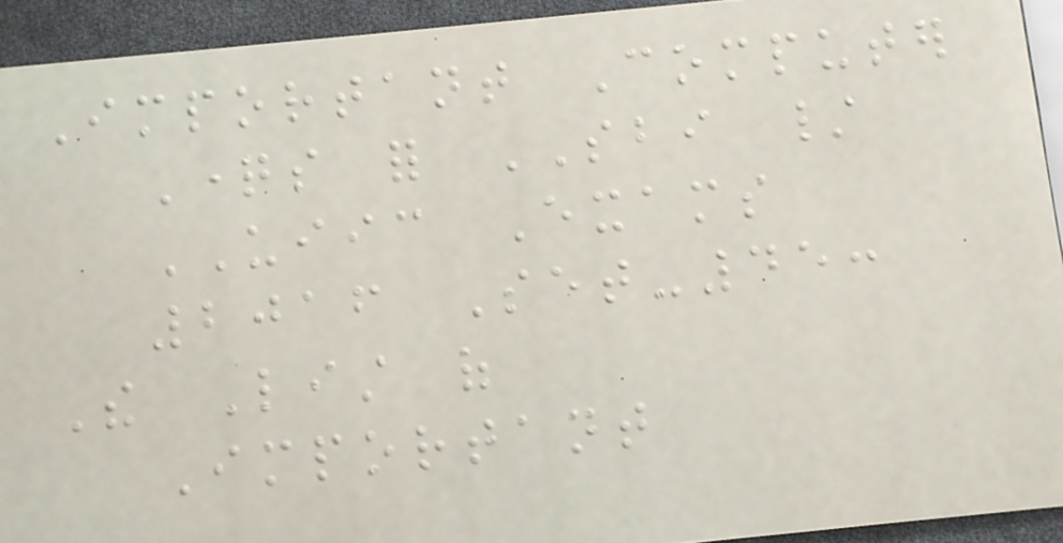Important Computer
Questions for SBI /
UIIC Exams
2016 Set-45:
The List of
Important
